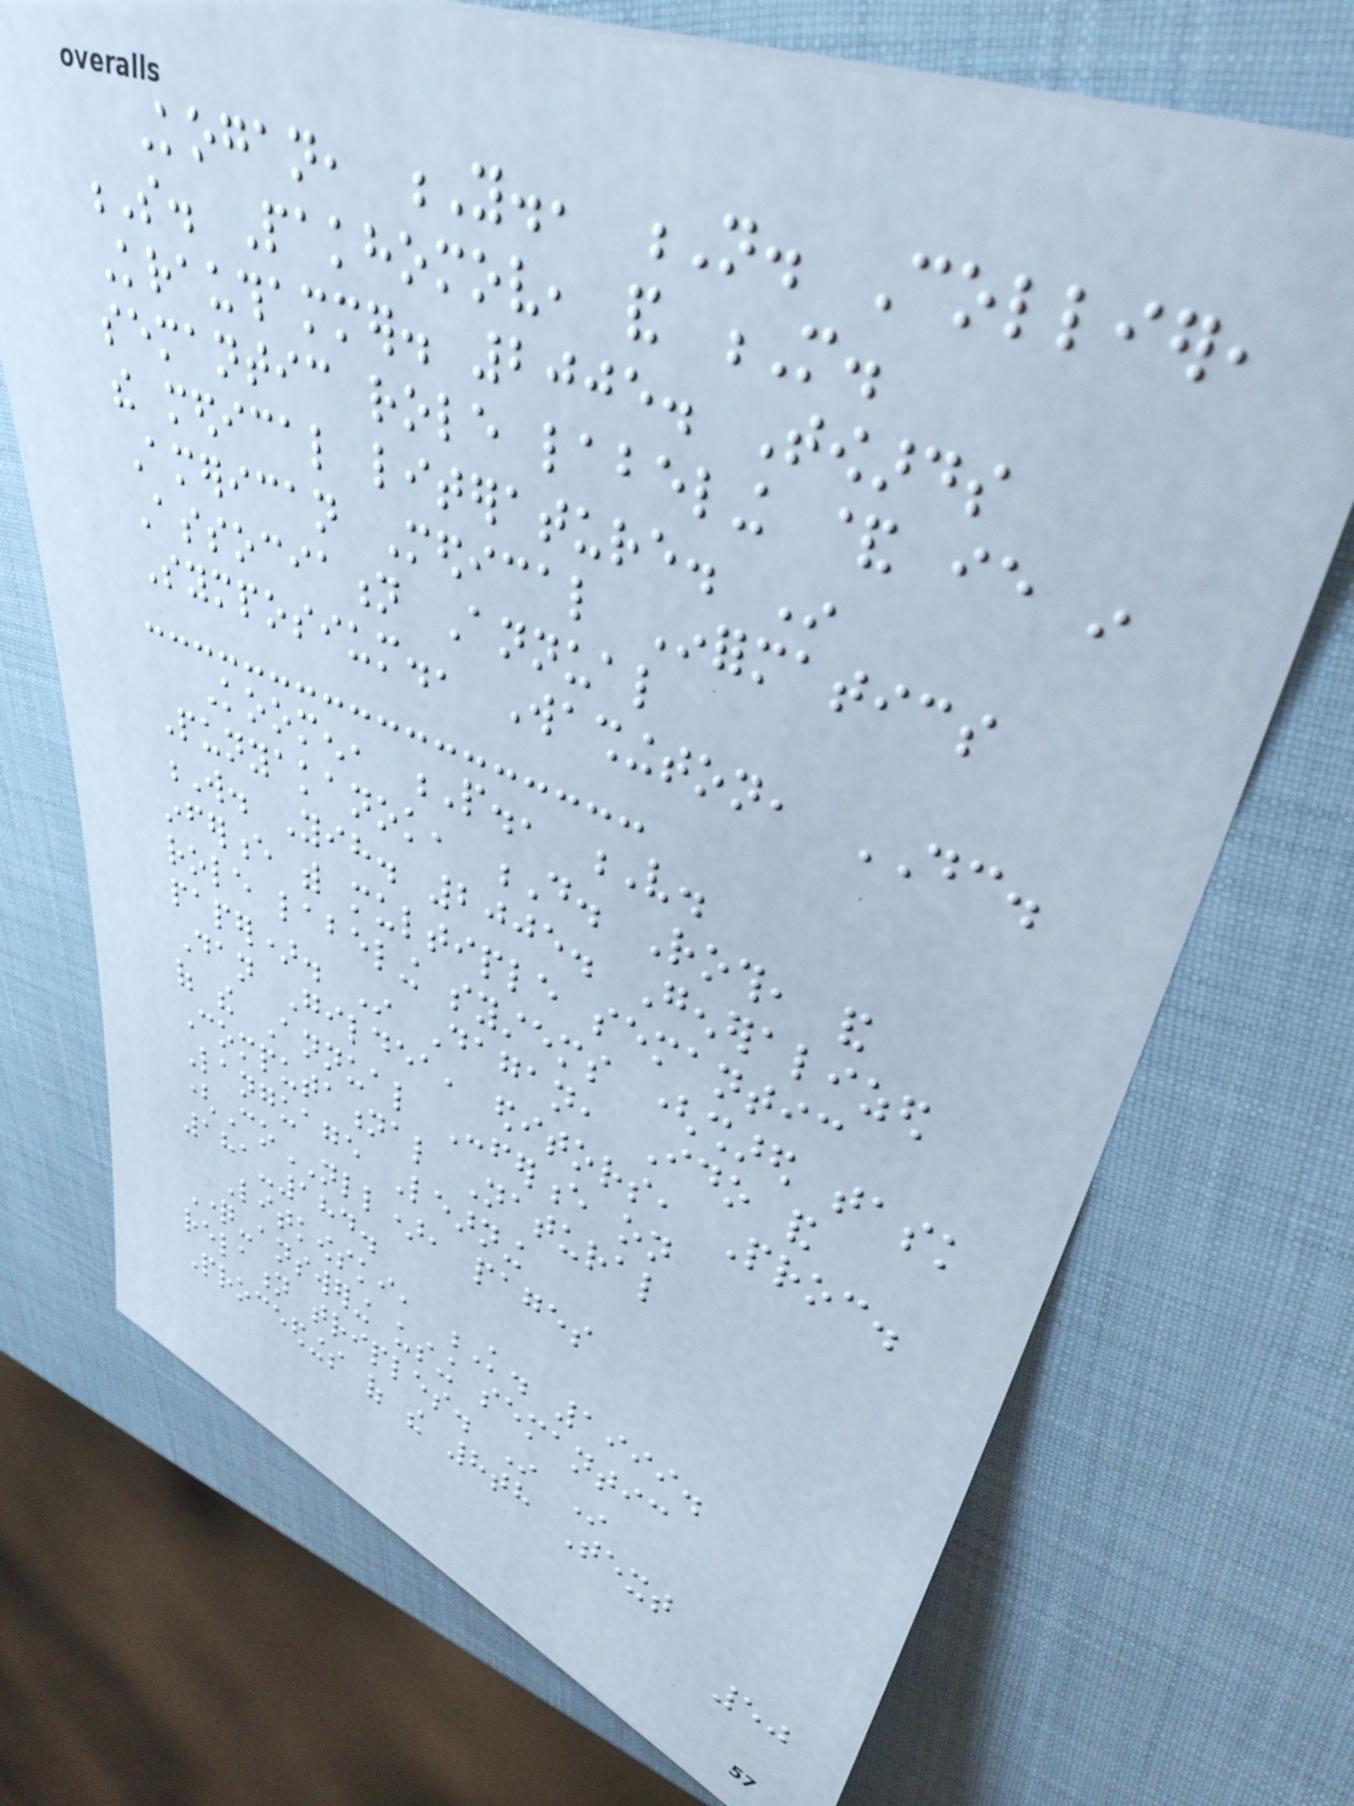Kogan, Y., N. Collier,
S. Pakhomov, and M.
Krauthammer. 2005. Towards
semantic role labeling & ie in
the medical literature. In
American Medical Informatics
Association Annual
Symposium., Washington, DC.
Koomen, P., V.
Punyakanok, D. Roth, and
W. Yih. 2005. Generalized
inference with multiple semantic
role labeling systems (shared task
paper). In Dagan, Ido and
Dan Gildea, editors, Proc.
of the Annual Conference on
Computational Natural
Language Learning
(CoNLL), pages
181-184.
Litkowski, K. 1999.
Question-answering using semantic
relation triples. In In
Proceedings of the 8th Text
50
